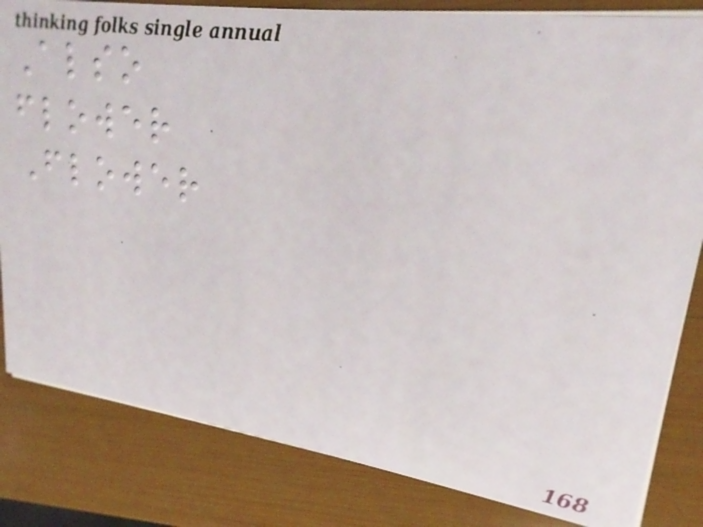Also
flower
Flower
